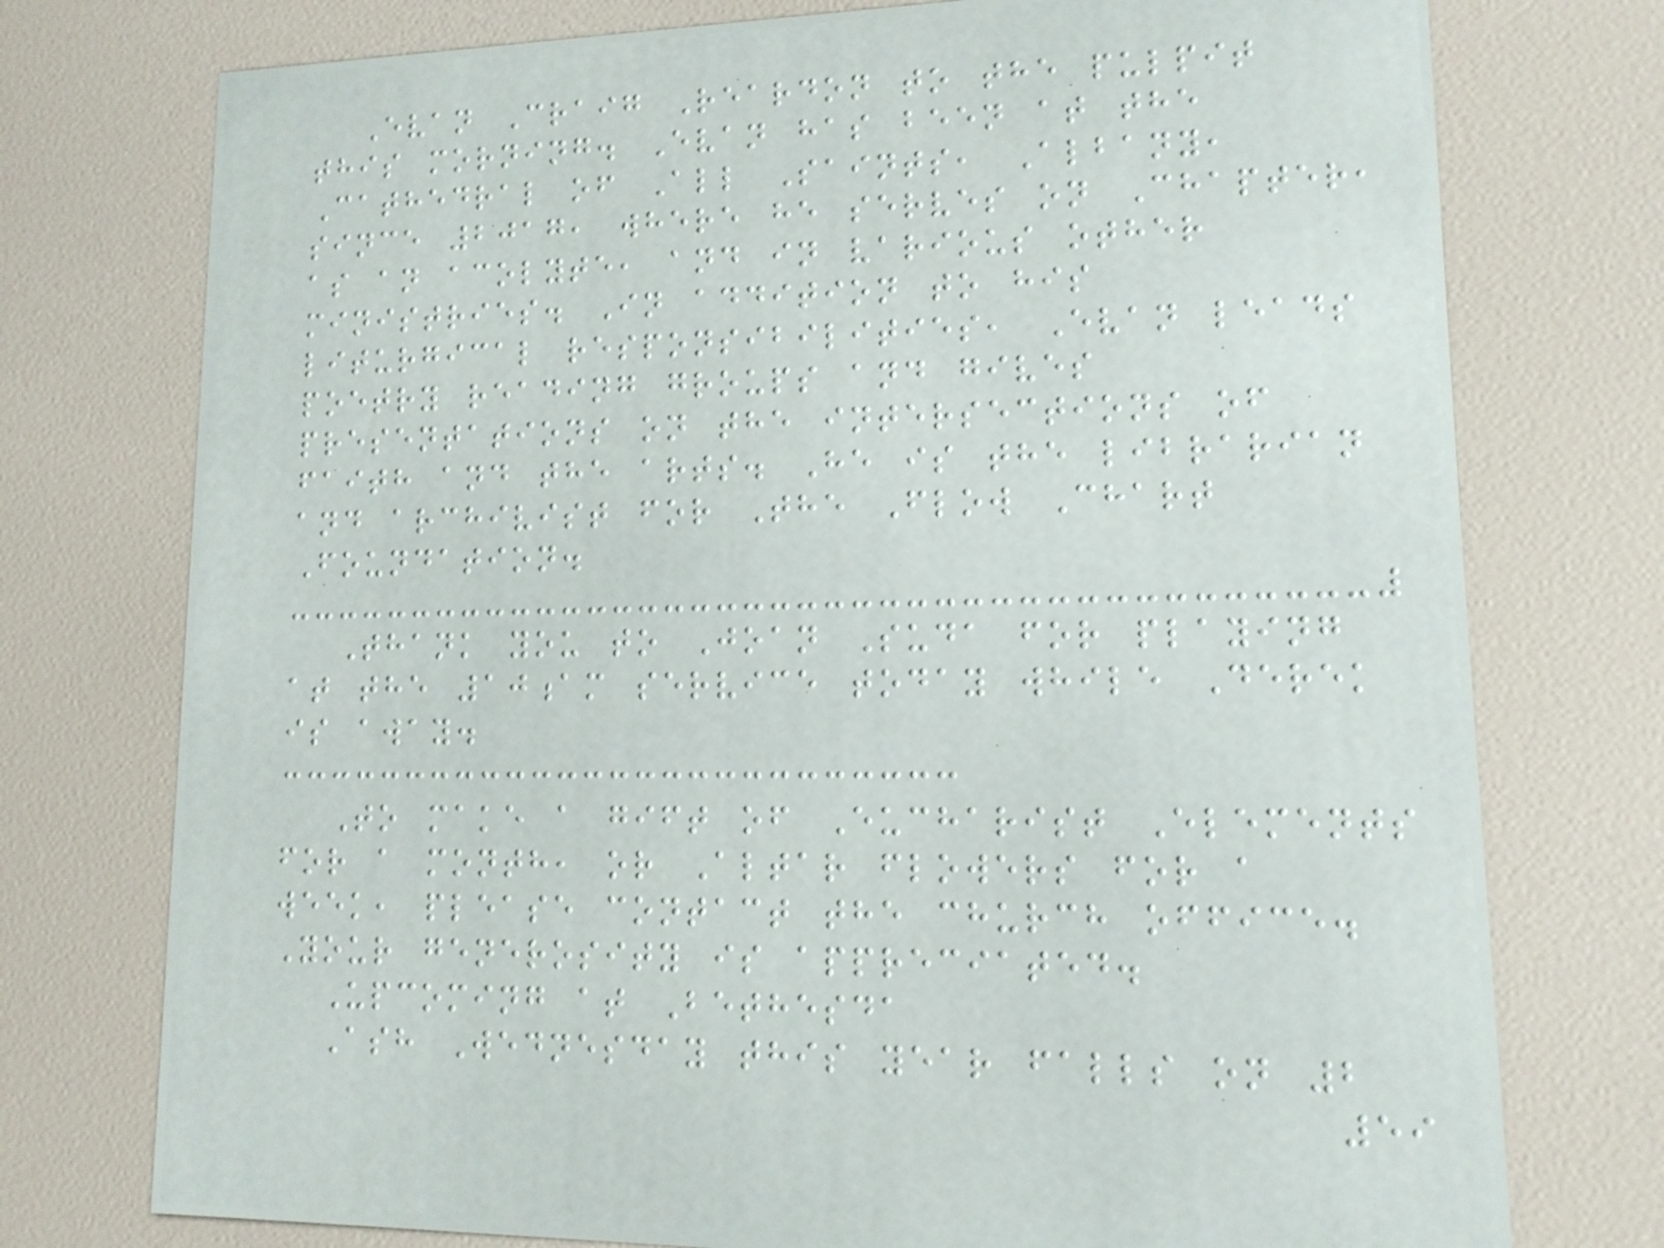Evan Craig Reardon to the pulpit
this morning. Evan has been at the
Cathedral of All Saints, Albany,
since 2017, where he serves on Chapter,
as an acolyte, and in various other
ministries. In addition to his
liturgical responsibilities, Evan leads
poetry reading groups and gives
presentations on the intersections of
faith and the arts. He is the librarian
and archivist for The Flow Chart
Foundation.
Thank you to Joan Suda for playing
at the 10am service today while Derek
is away.
To make a gift of Eucharist Elements
for a month, or Altar flowers for a
week, please contact the church office.
Your generosity is appreciated.
Upcoming at Bethesda
Ash Wednesday this year falls on 2
59
